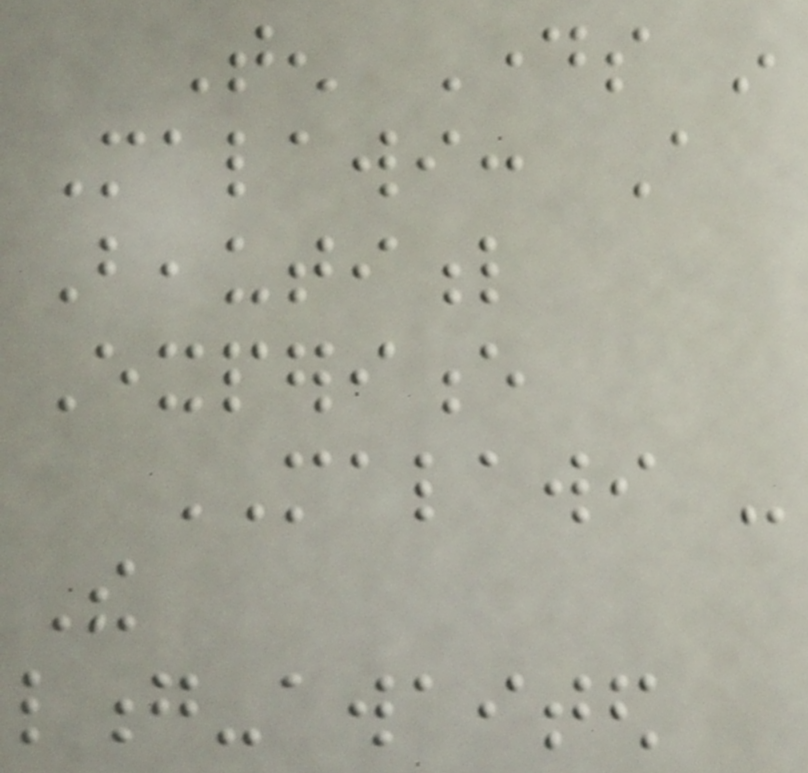Ten Days in
Malawi: A
Beautiful
Experience
MALAWI -
The
long-awaited
